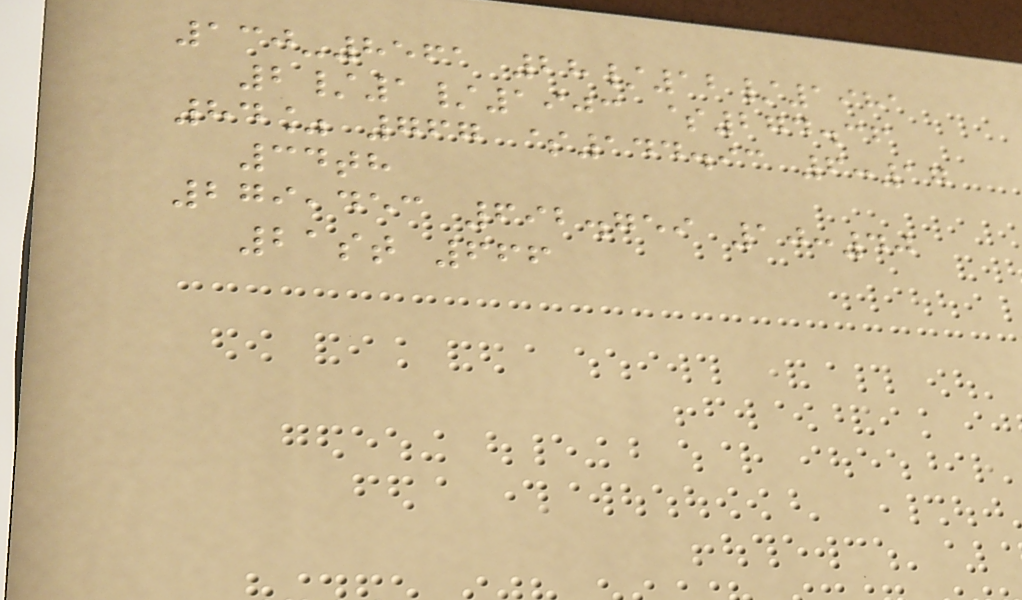130-8561 28/12/1981
2/1/1903 $274.36
84% 767 $144.93 6:17
34th
279,453 692.759 10:40
21st 666
